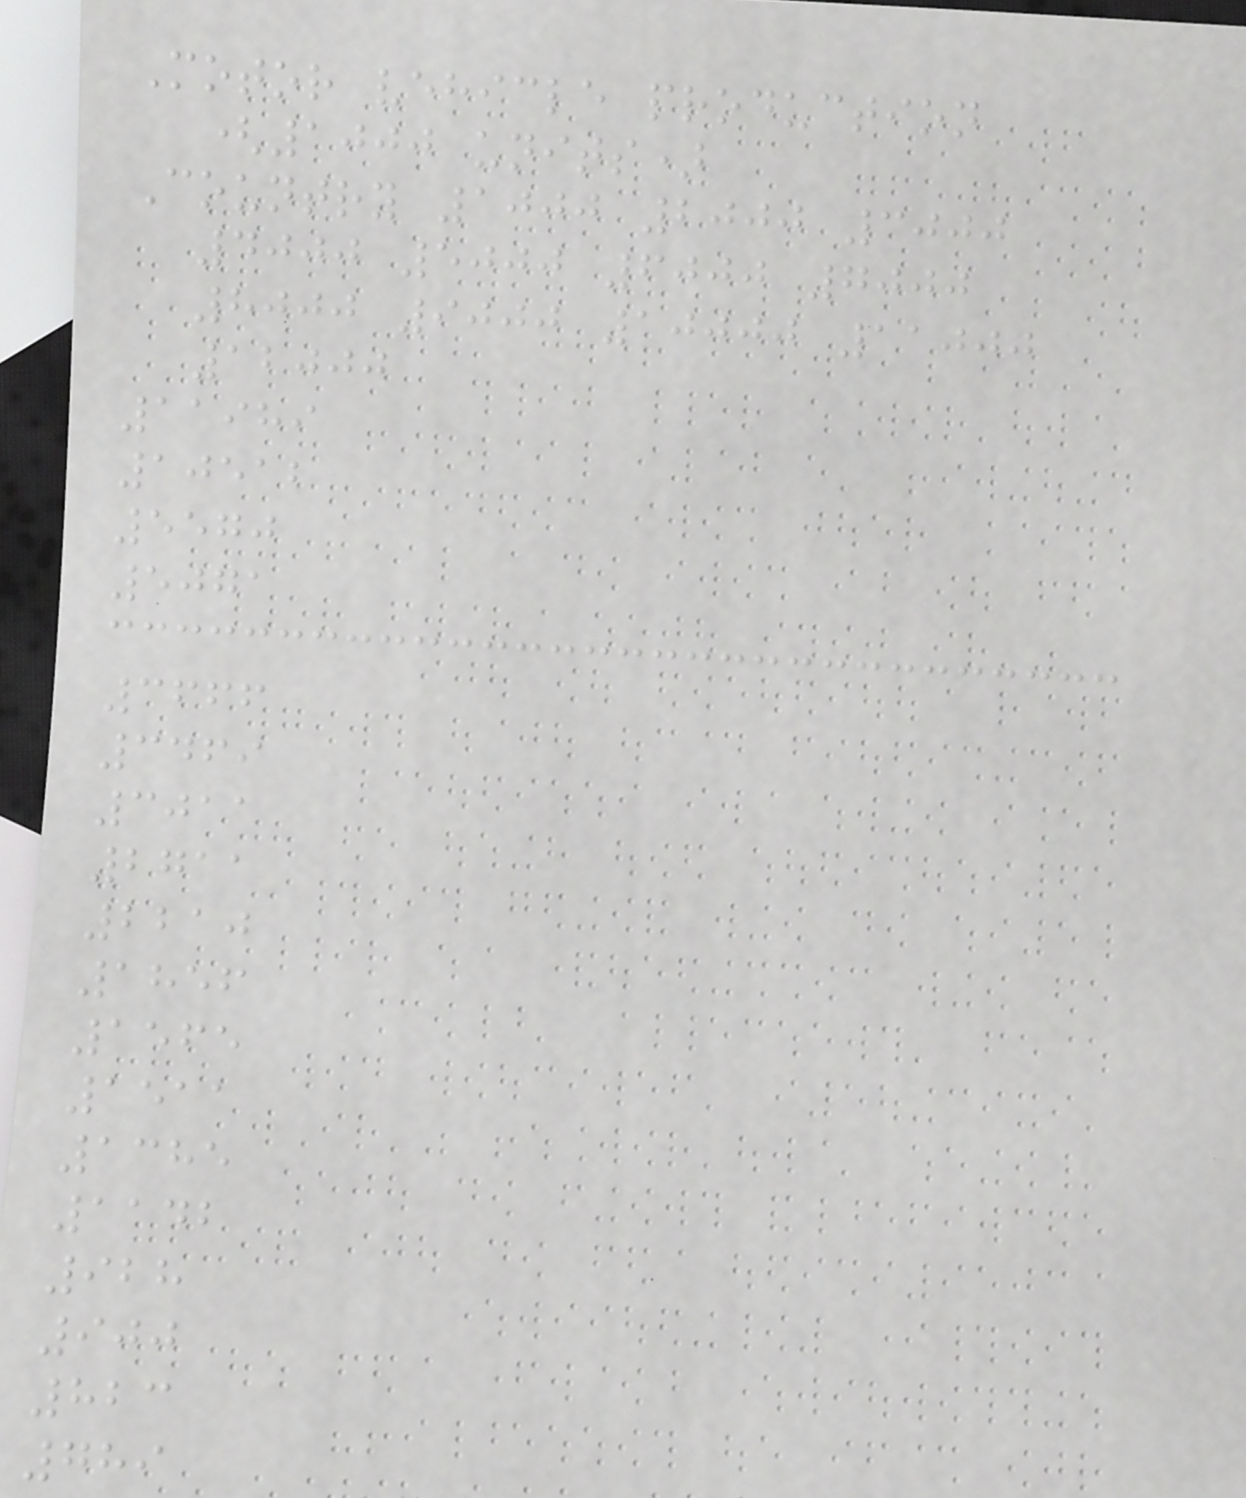Motor vehicle production
(1000 units)
Country 1000 2000 3000
4000 5000 6000 7000
8000 9000 10000 11000
12000
11989
10512
5570
5071
3666
3469
3011
2711
2210
1856
1565
1511
1385
1142
928
900
823
789
